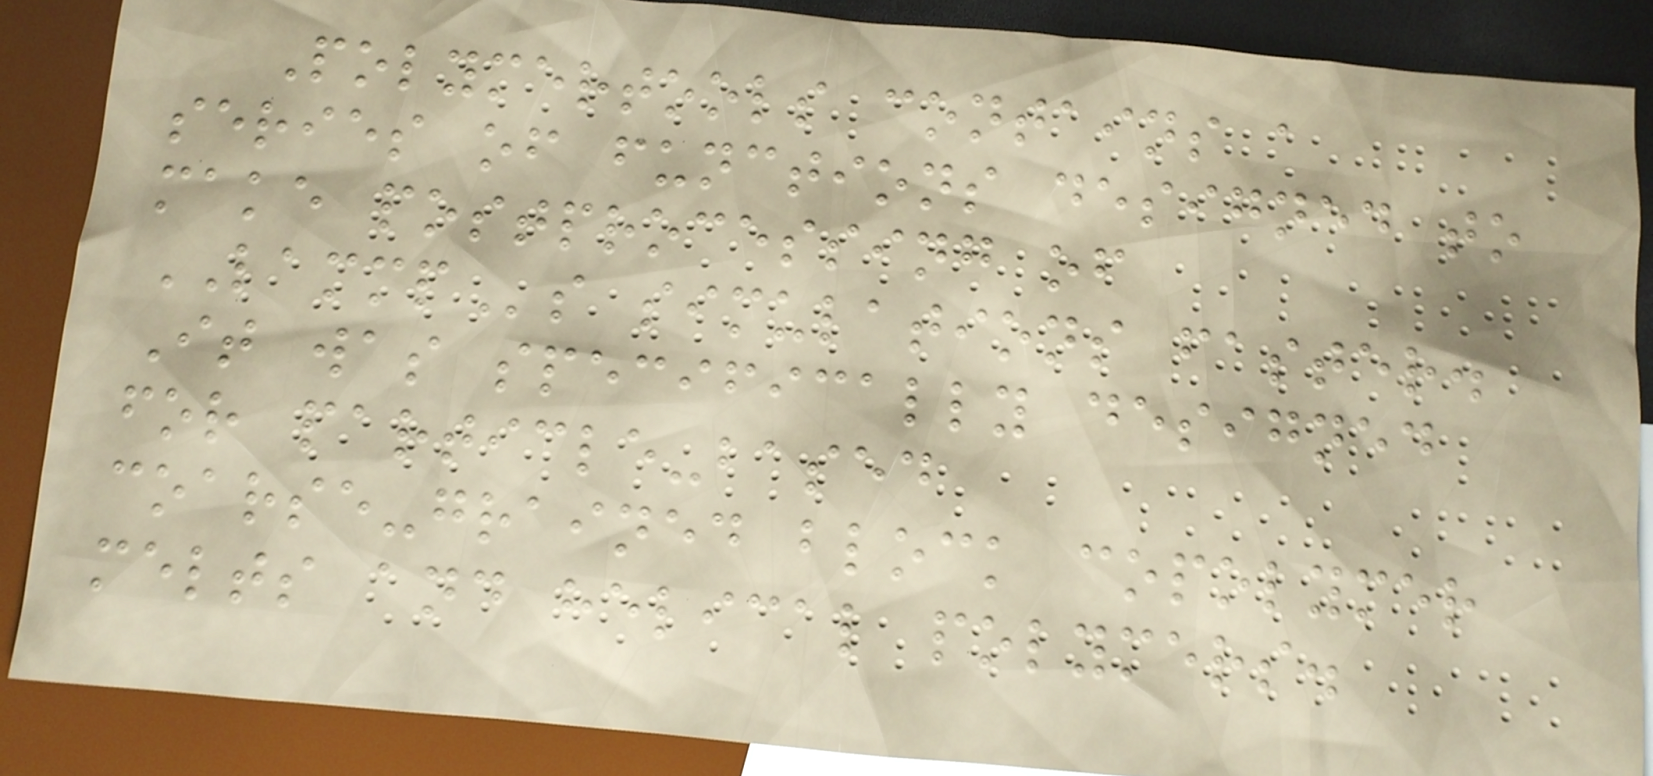Polymertools contains a
series of functions designed to
make postprocessing of
LAMMPs simulations faster.
It was specifically designed
for particle-based
coarse-grained block copolymer
melts and helical polymers.
